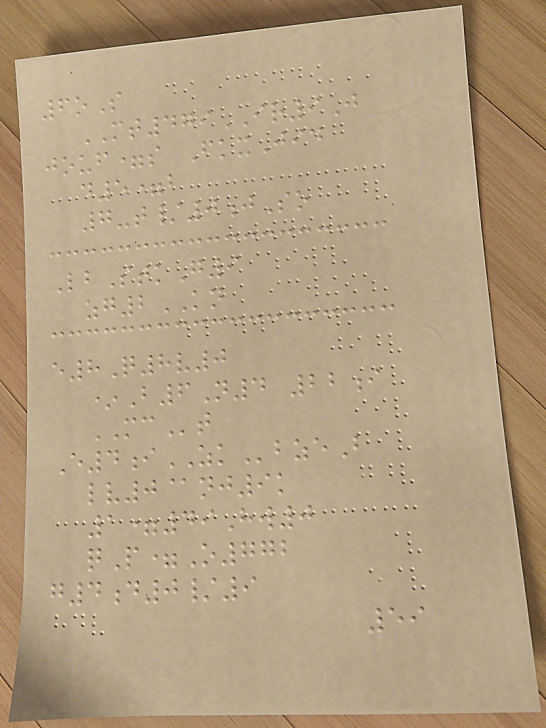6oS
MT479IR9J
jouf=s FkxJid
d5=b
7-t/0jSo
LbStkG9
zg2KN
e8Q8v0
*B6N4 22i
MCt
E4iZKbzeB
lv0@nj9k
1=49Hw0
qP=O772
g4d0/9
59
